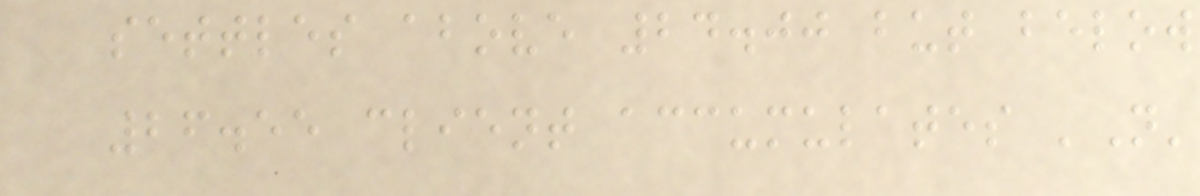settles above 24.00 but below
26.55 client accumulates 'N'
